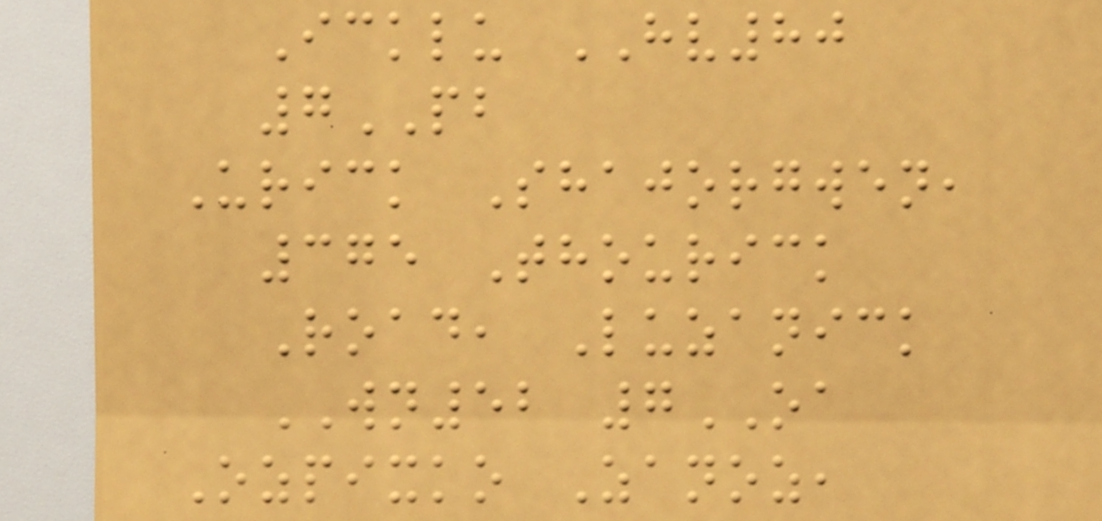Icklu HV80
7PB
Urick Shajorgwen,
375 Thourick
Road, Luzanick
WN52 7OA
Ozpixko Zanoz,
